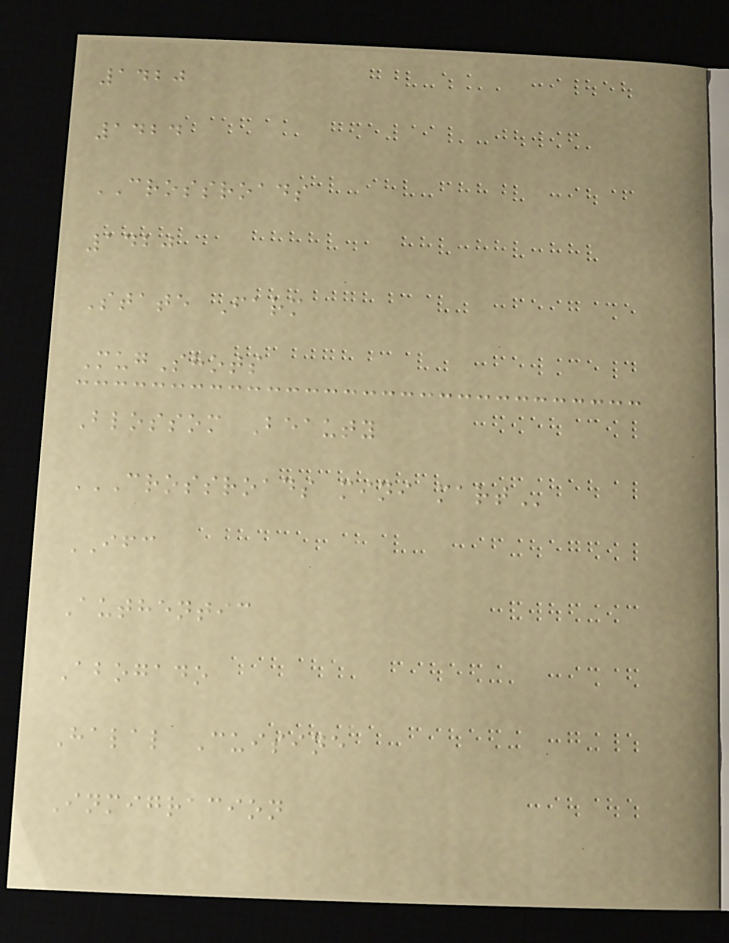1420
1424
CROSSROADS
1420
State Farm
MugShots
Blossom Beauty
CROSSROADS MINI MART
IFC
Authentic
Abogado
Halal Cuisine
Inmigracion
